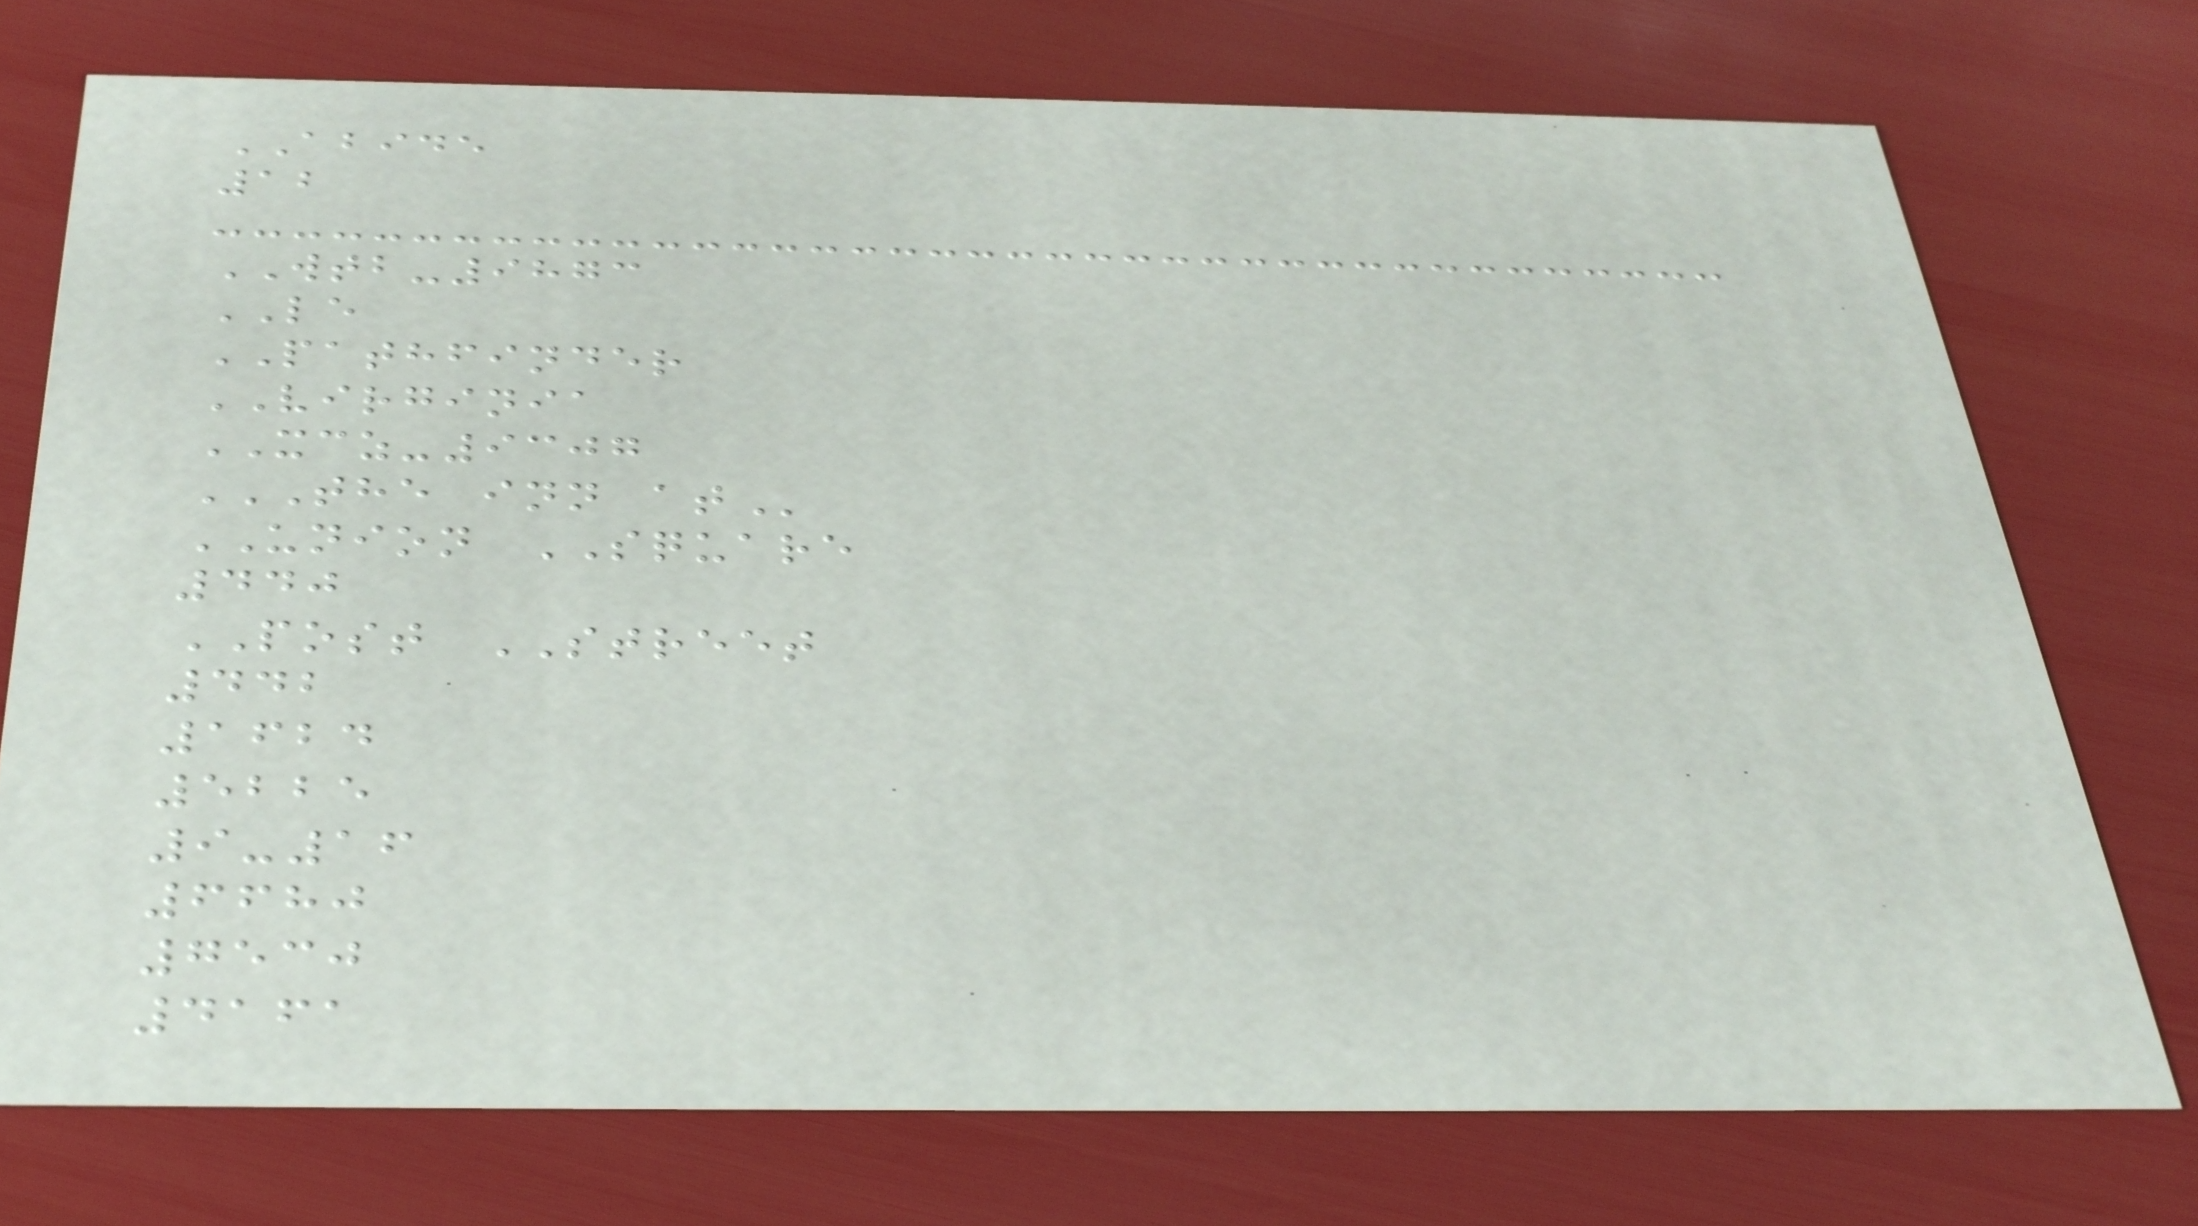ABIDE
12
WTB-9873
LE
PATHFINDER
VIRGINIA
XCZ-9307
THE INN AT
UNION SQUARE
440
POST STREET
442
1624
5225
9-16
6680
7530
4161
